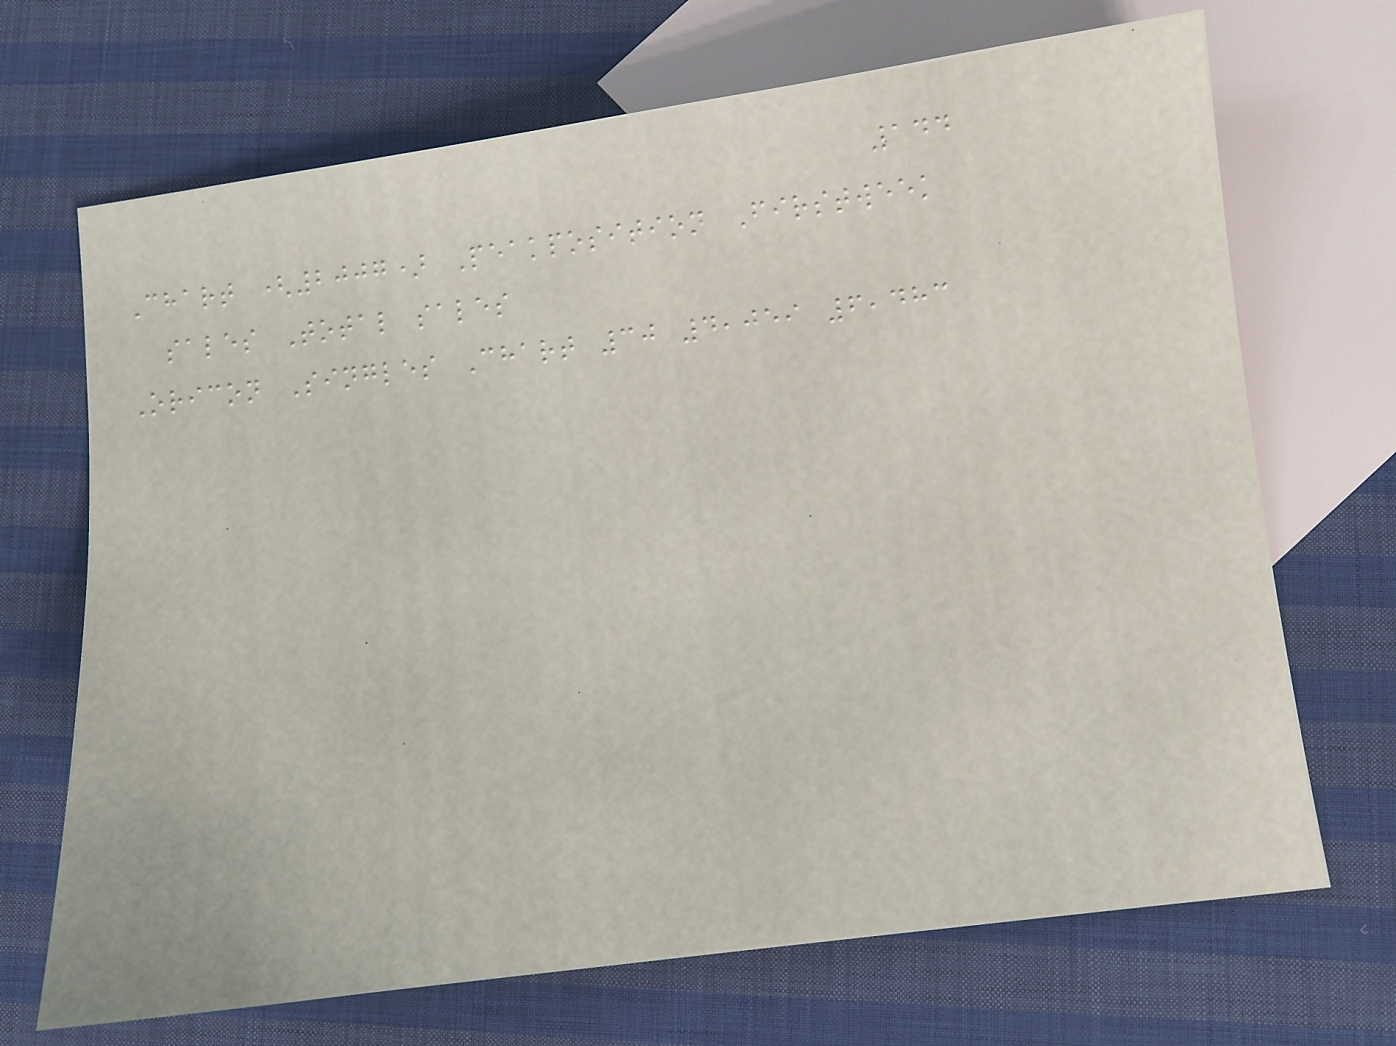144
Chart (2007) Peakposition Firstweek
sales Total sales
Oricon Singles Chart 30 4,059 6,483
